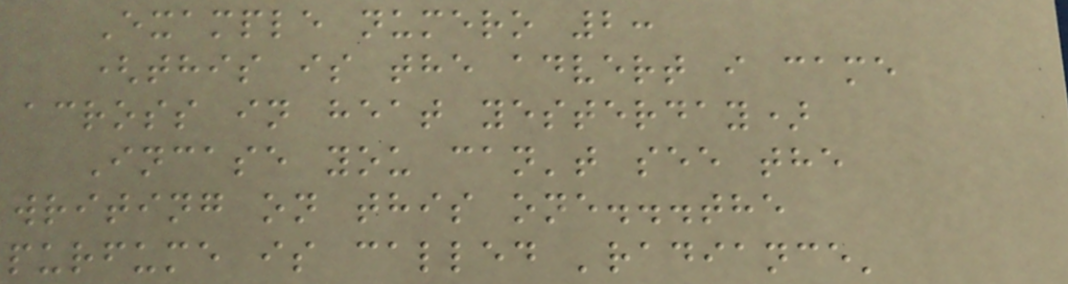Example numero 2:
(this is the advert i came
across in heat yesterday)
Incase you can't see the
writing on this one...the
purfume is called 'radiance'
